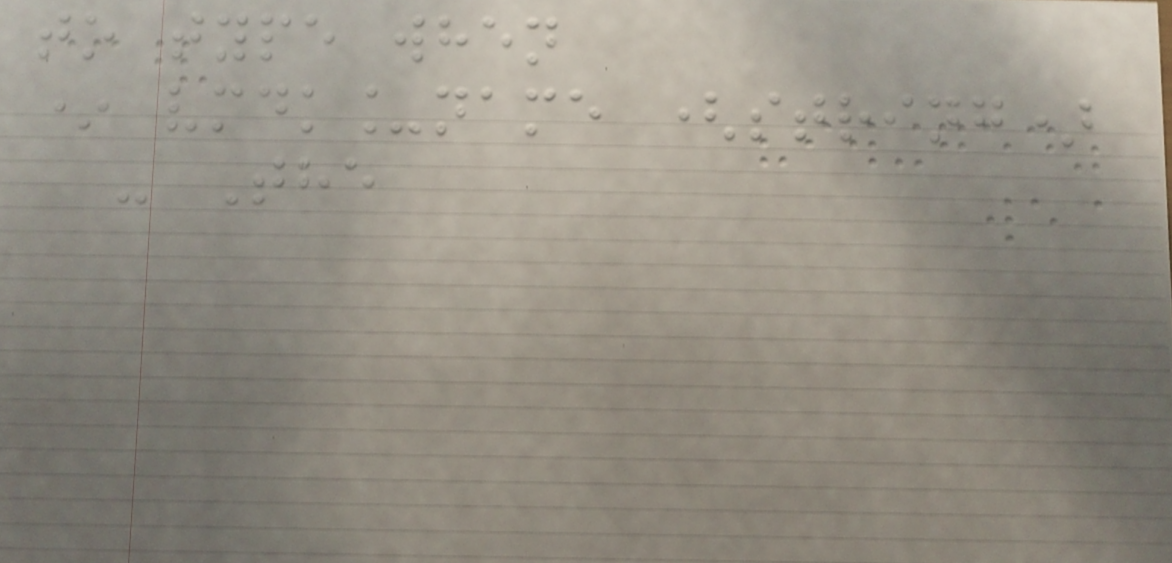to type when
* vmdk_name (string)
- The
